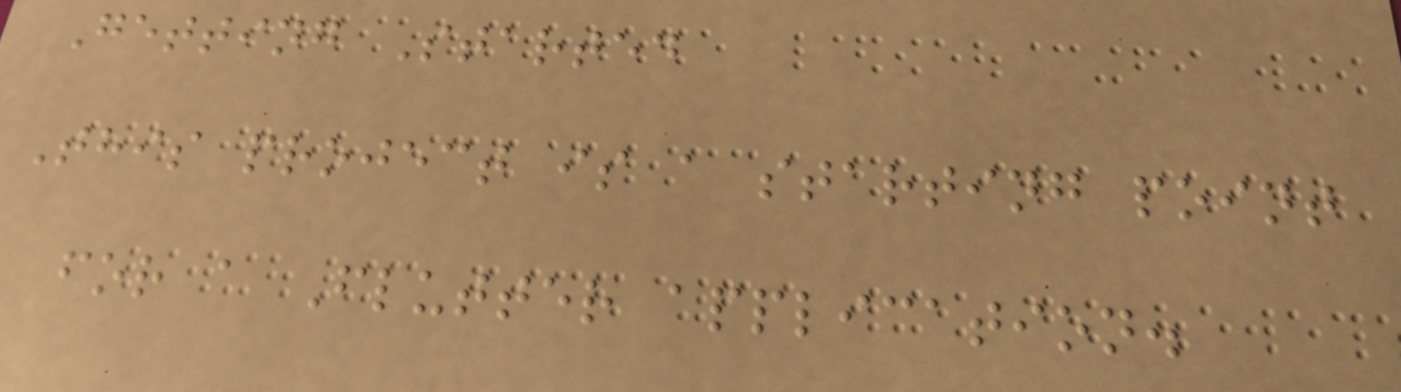Getting Started
This project is a starting point
for a Flutter application.
